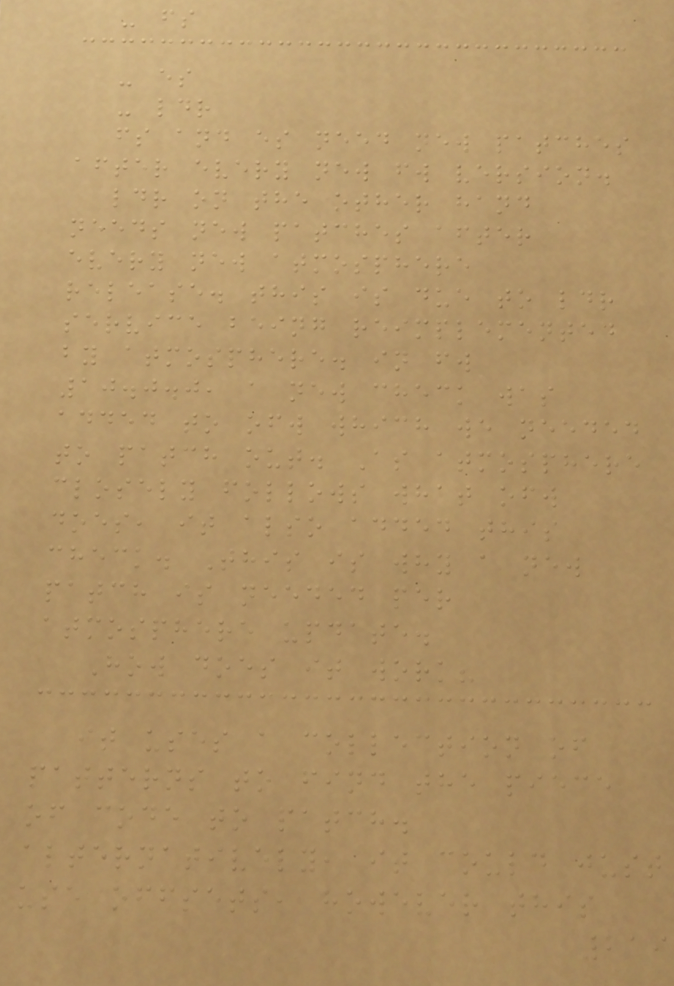- fs
- es
- ldr
fs and es need new patches
after every new fw version.
ldr on the other hand
needs new patches after
every new atmosphere
release. this is due to ldr
service being reimplemented
by atmosphere. in fw
10.0.0, a new check was
added to ofw which we needed
to patch out. As atmosphere
closely follows what ofw
does, it also added this
check. This is why a new
patch is needed per
atmosphere update.
How does it work?
it uses a collection of
patterns to find the piece
of code to patch.
alternatively, it could just
use offsets, however this
219
